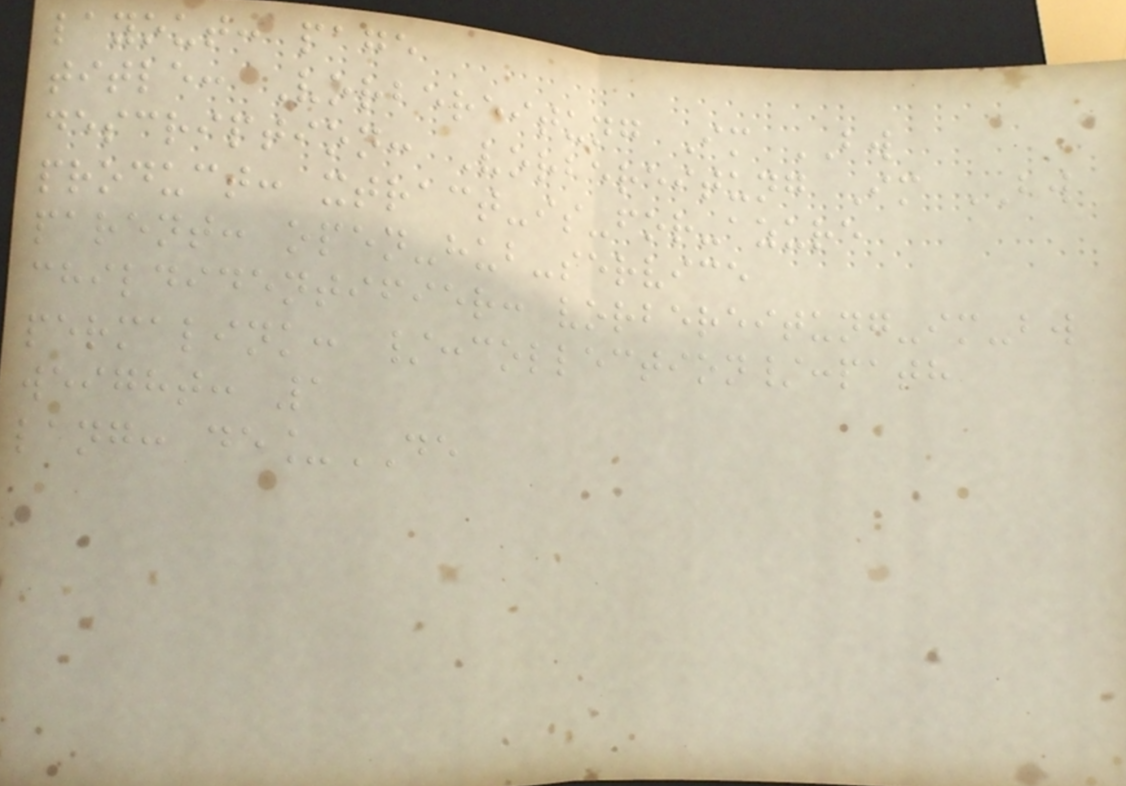layout: page
title: Vorbereitung Im BW
description: Vorbereitung Im BW
product: xtract-is-for-azure
parent: open-hub-service
childidentifier: vorbereitung-im-bw
permalink: /:collection/:path
weight: 1
lang: de_DE
